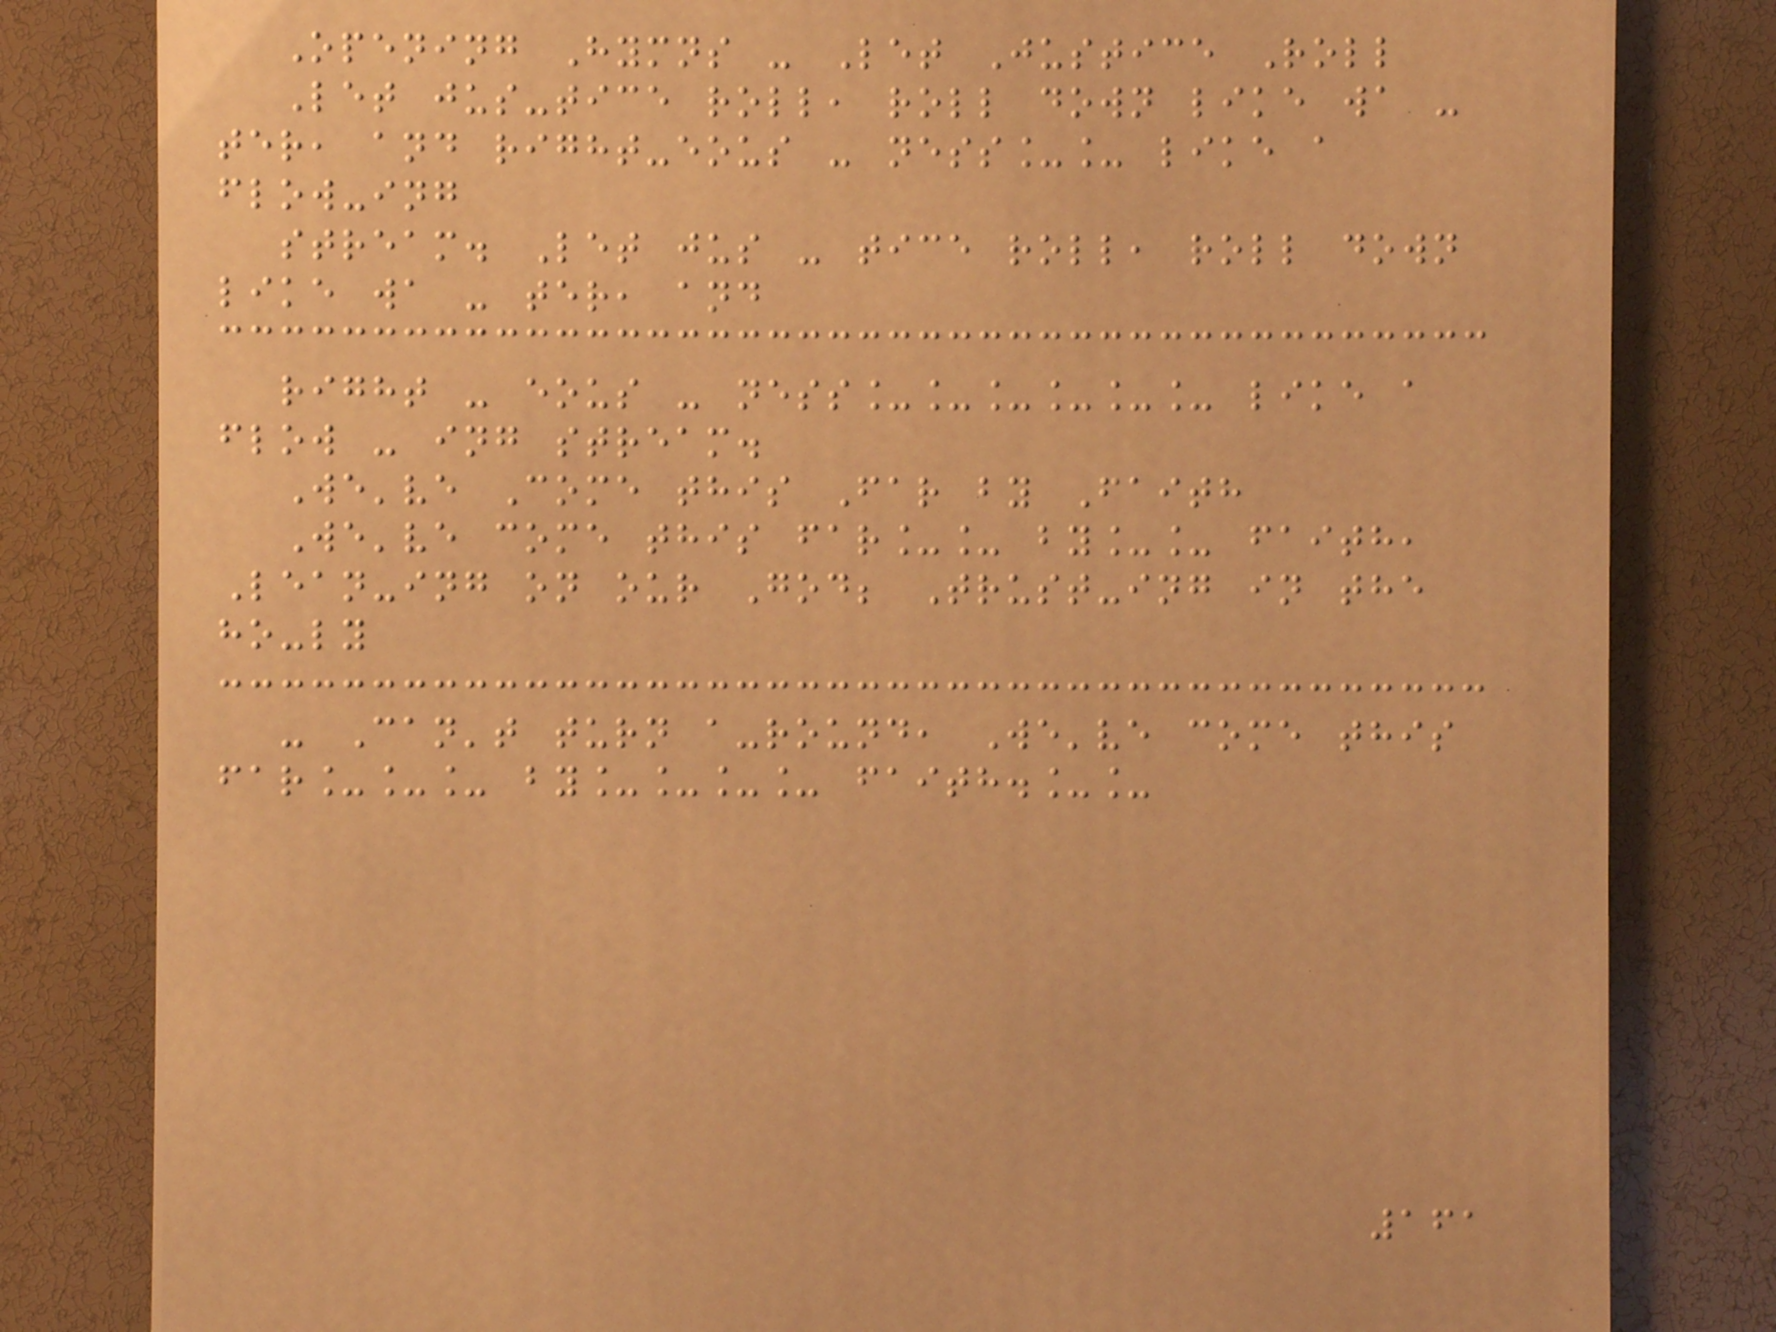Opening Hymns - Let Justice Roll
Let jus-tice roll, roll down like wa -
ter, and right-eous - ness__ like a
flow-ing
stream. Let jus - tice roll, roll down
like wa - ter, and
right - eous - ness______ like a
flow - ing stream.
We've Come this Far by Faith
We've come this far__ by__ faith,
Lean-ing on our God; Trust-ing in the
ho-ly
- Can't turn a-round, We've come this
far___ by____ faith.__
161
